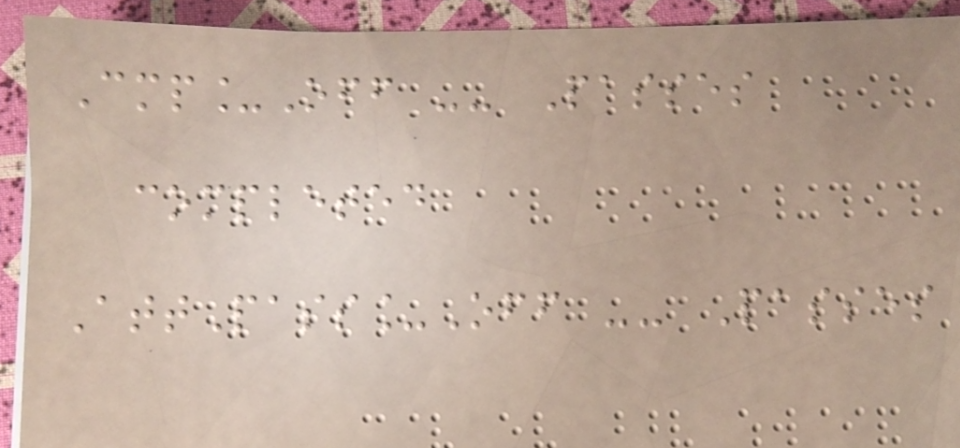Cmp_Off -- Passes
completed
AttPass_Off -- Passes
